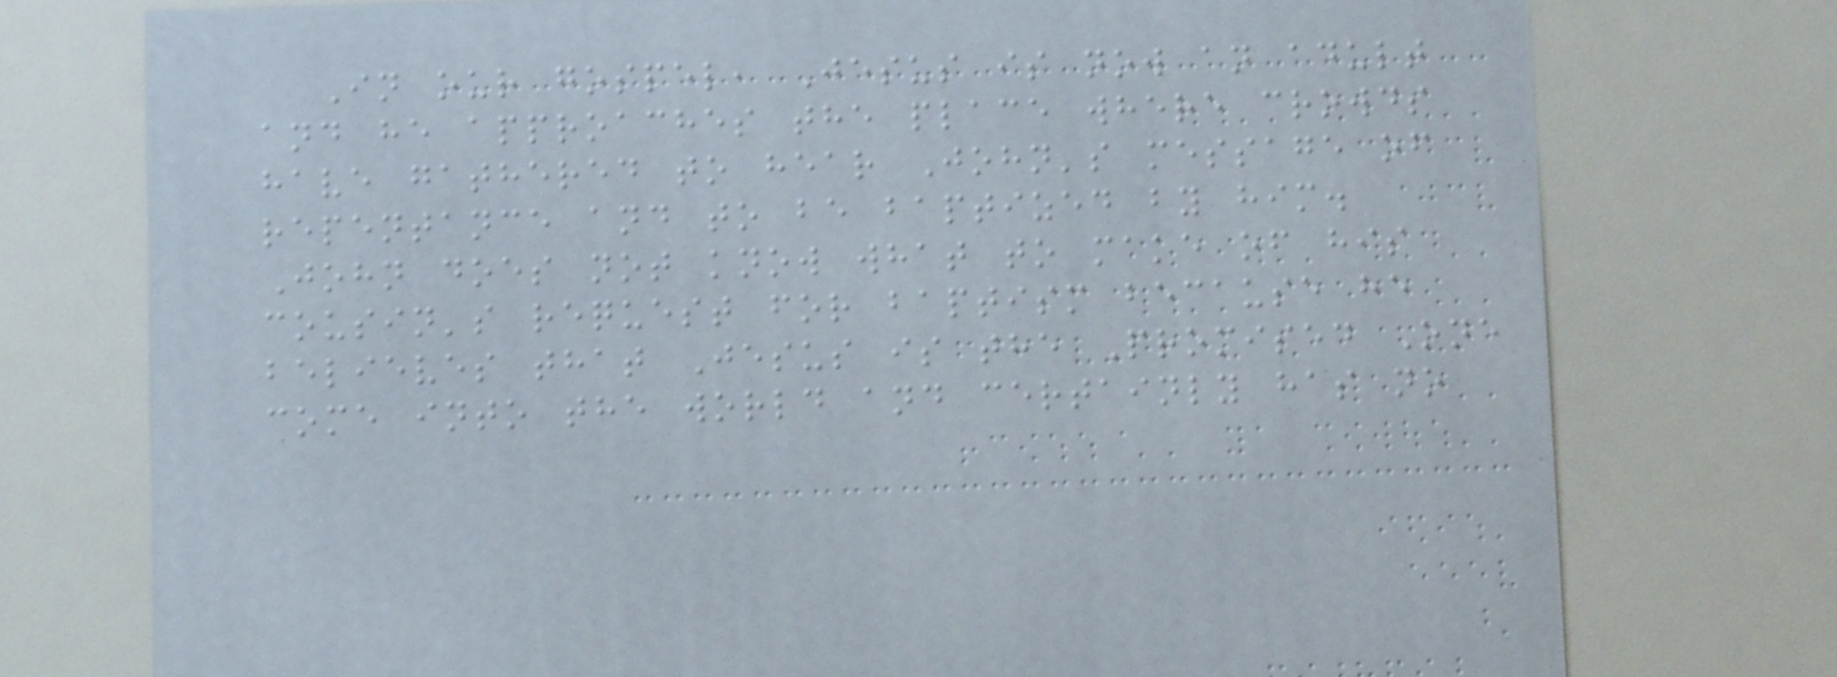In our gospel, Jesus is now an adult
and he approaches the place where crowds
have gathered to hear John's message of
repentance and to be baptized by him.
John does not know what to make of his
cousin's request for baptism because he
believes that Jesus is the Promised One
come into the world and certainly has no
